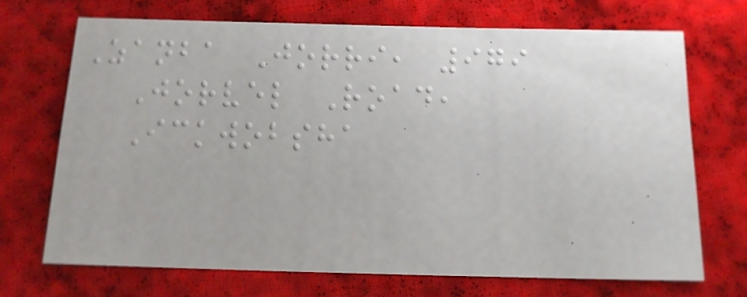Zanba Jorri, 979
Jorvel Road,
Ickwobsha
